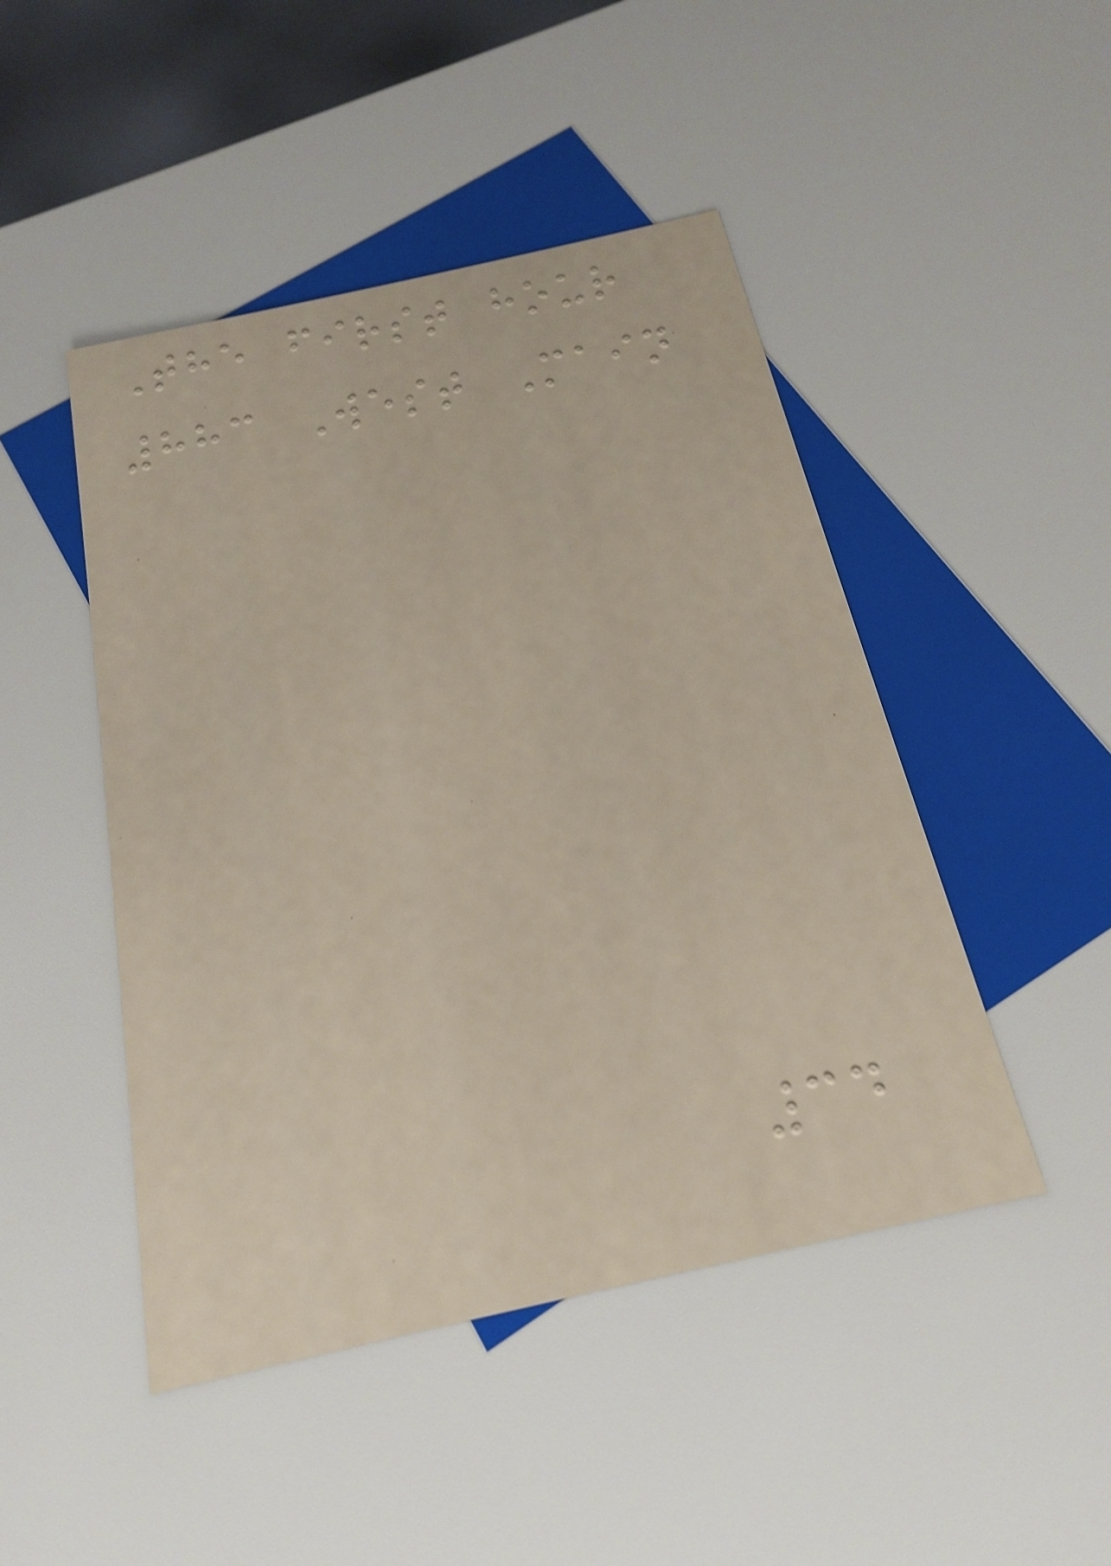The first hour
883 West Main
34
